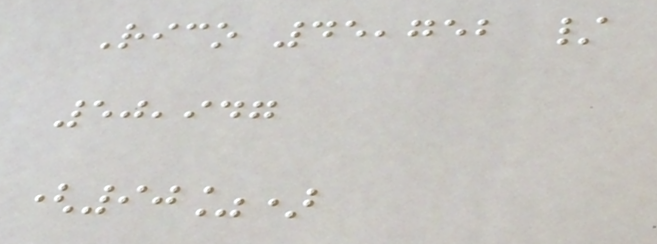Rico 45,752 /
50,947
(90%)
